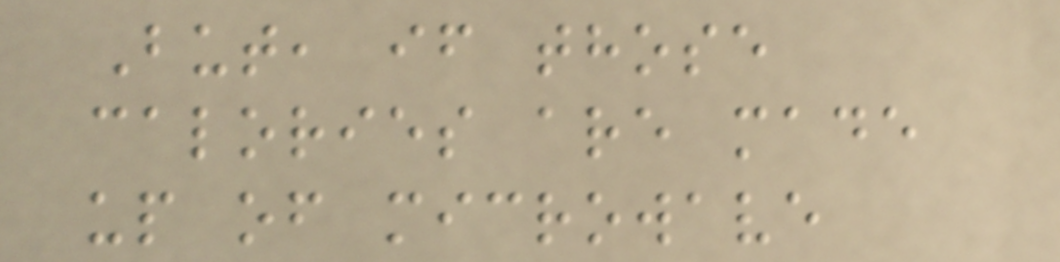But, if those
calories are made
up of microwave
